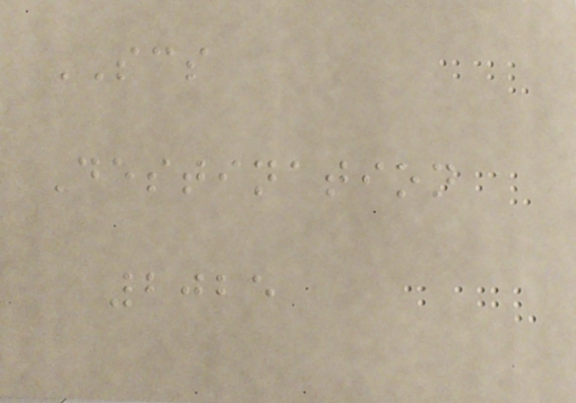SCS
Destination
2025
